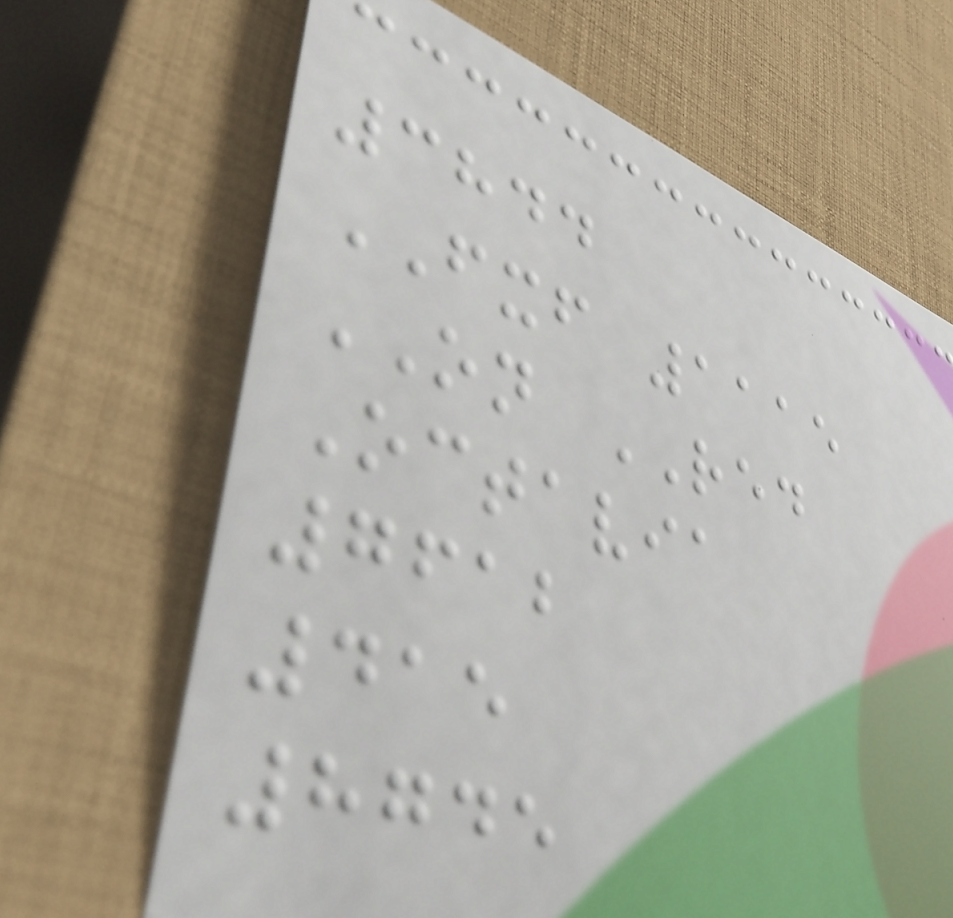3844
FXF 1115
ON RED
Octavia
7612
415
8745
